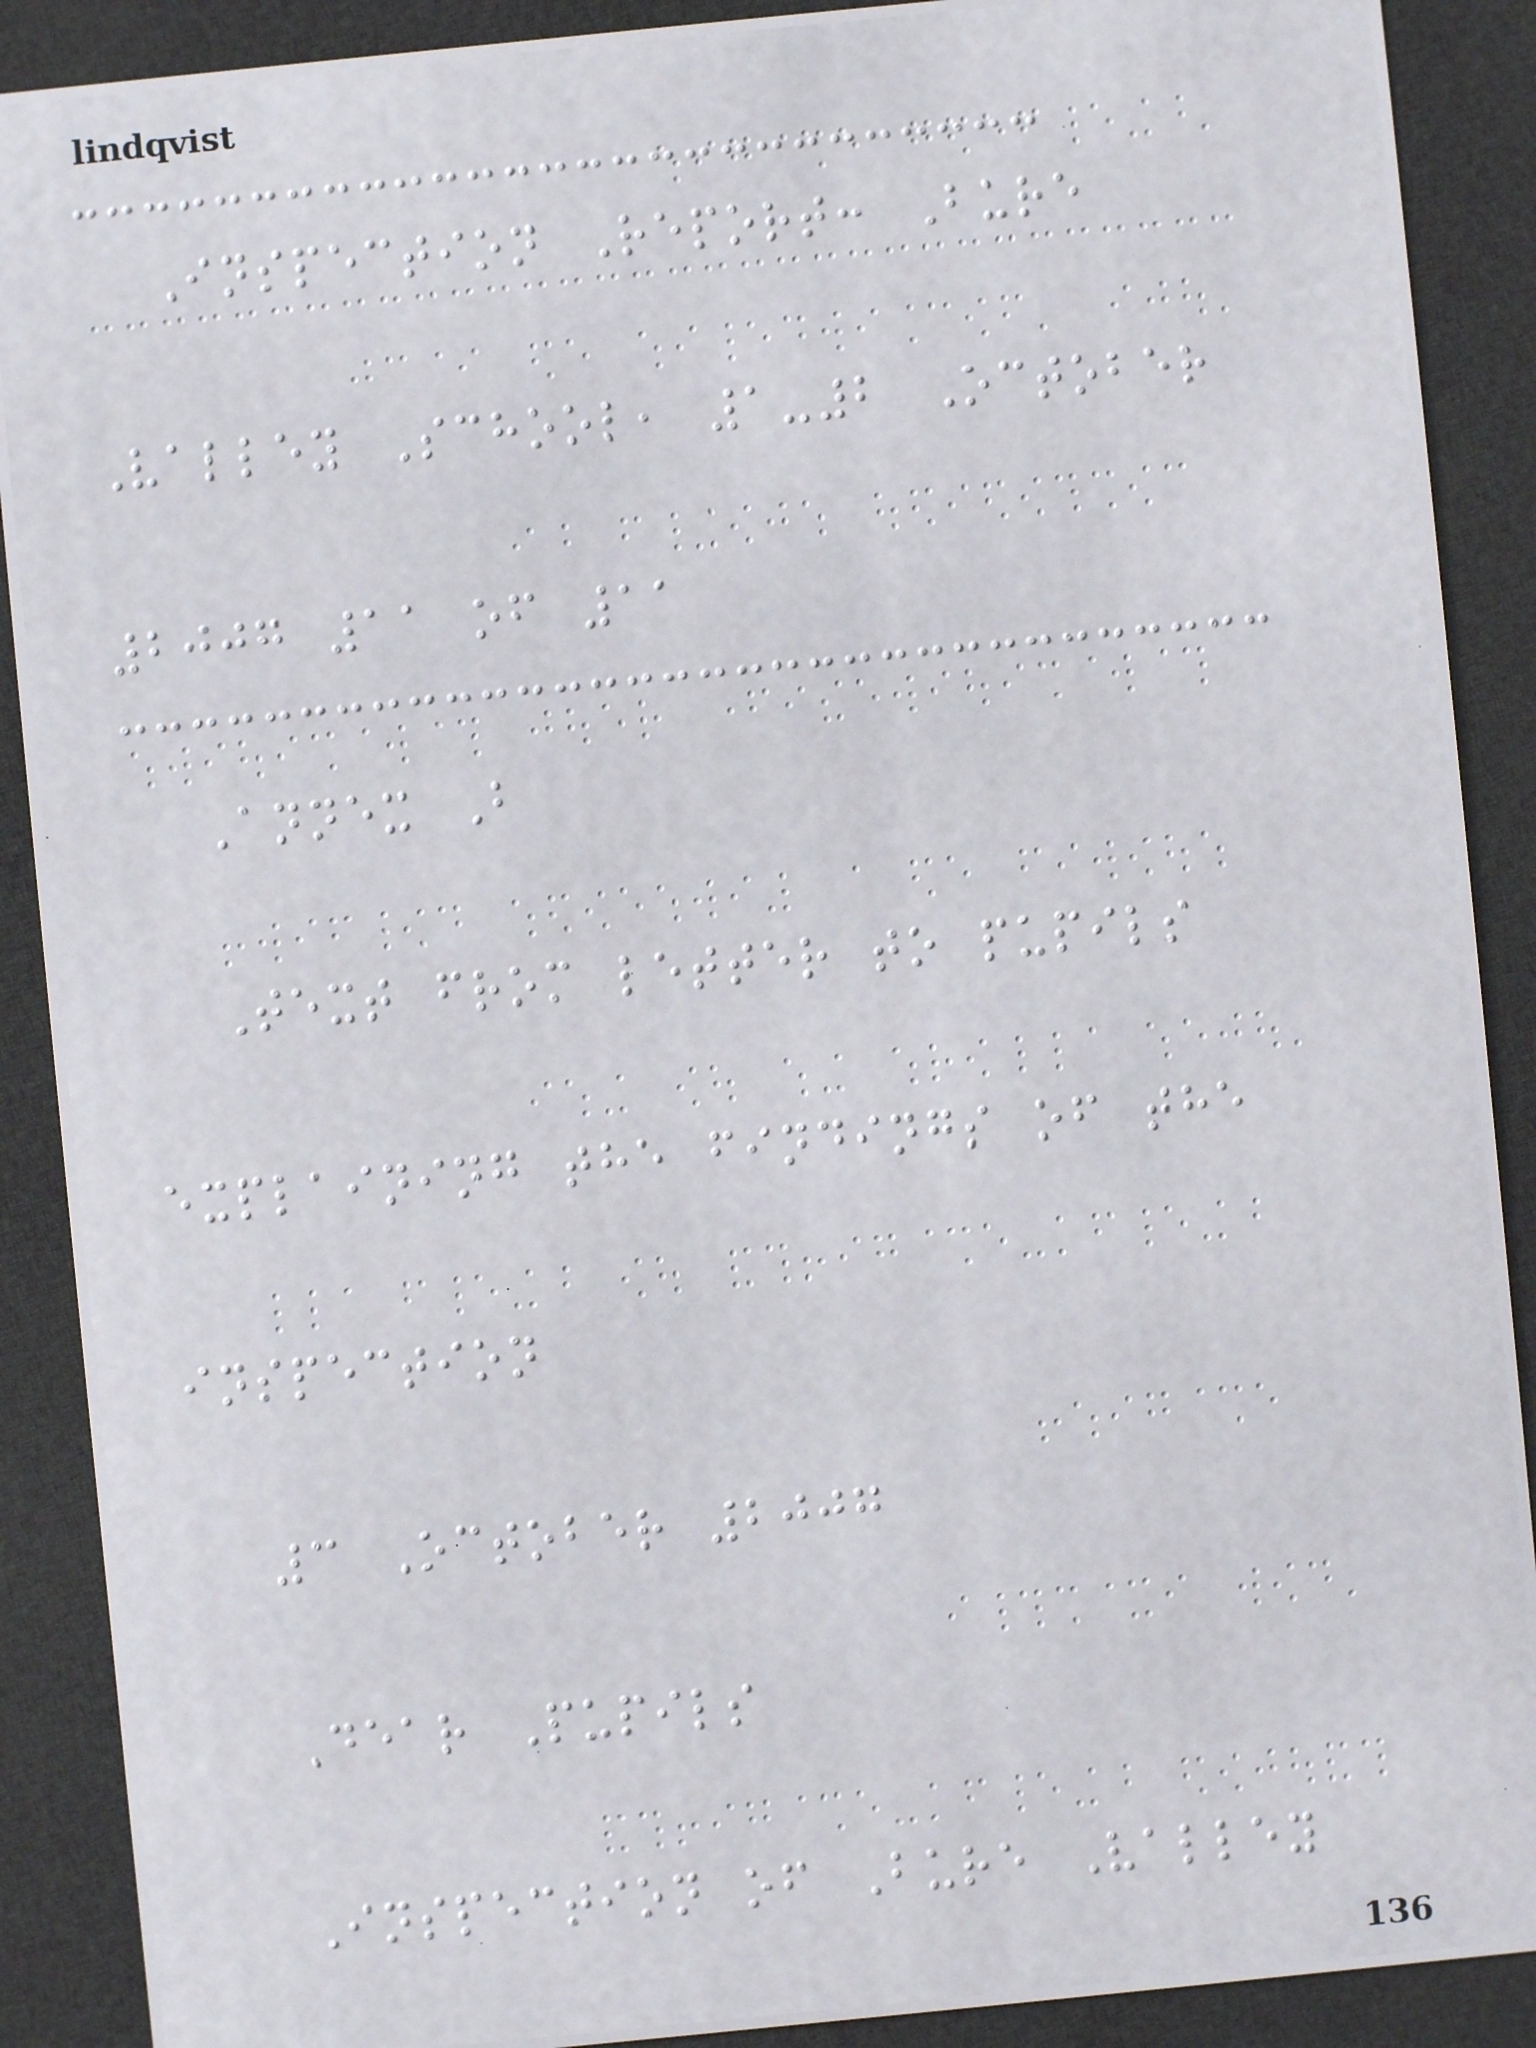Inspection Report: Bure
Valley School, 1-2 October
2007 11 of 11
Annex B
Text from letter to pupils
explaining the findings of the
inspection
3 October 2007
Dear Pupils
Inspection of Bure Valley
